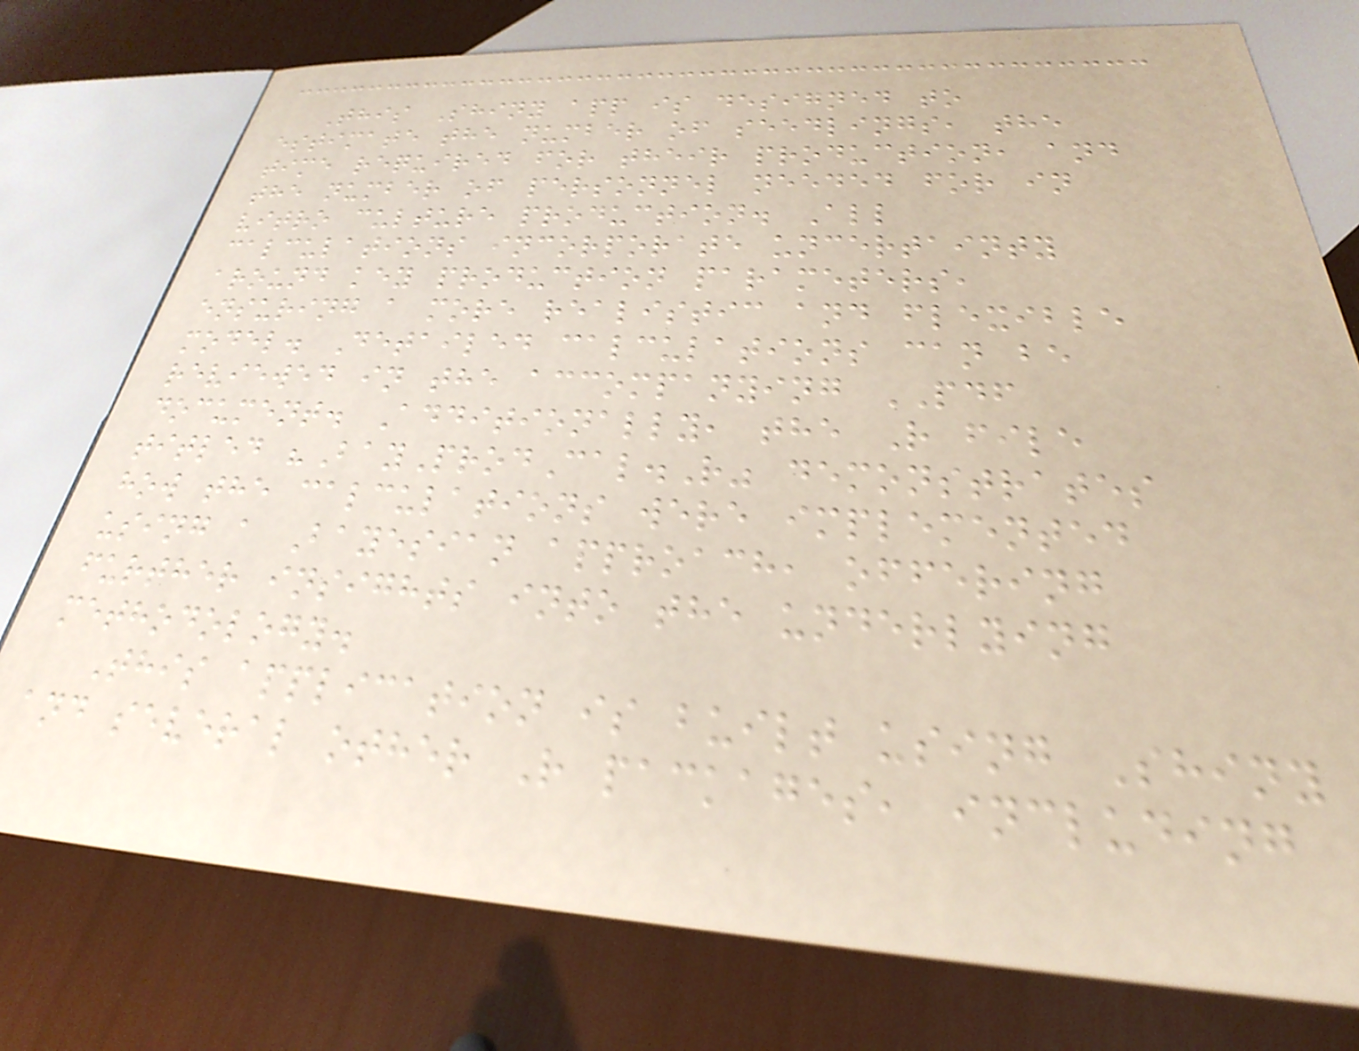This Shiny app is designed to
estimate the number of seedlings, the
time required for their production, and
the number of personnel needed for in
vitro culture production. All
calculations incorporate uncertainty
around key production parameters,
ensuring a more realistic and flexible
model. Detailed calculations can be
reviewed in the accompanying PDF
document. Additionally, the R file
titled "BayProdCal.R" demonstrates
how the calculations were implemented
using a Bayesian approach, offering
further insights into the underlying
methodology.
This application is built using Shiny
and several other R packages, including
